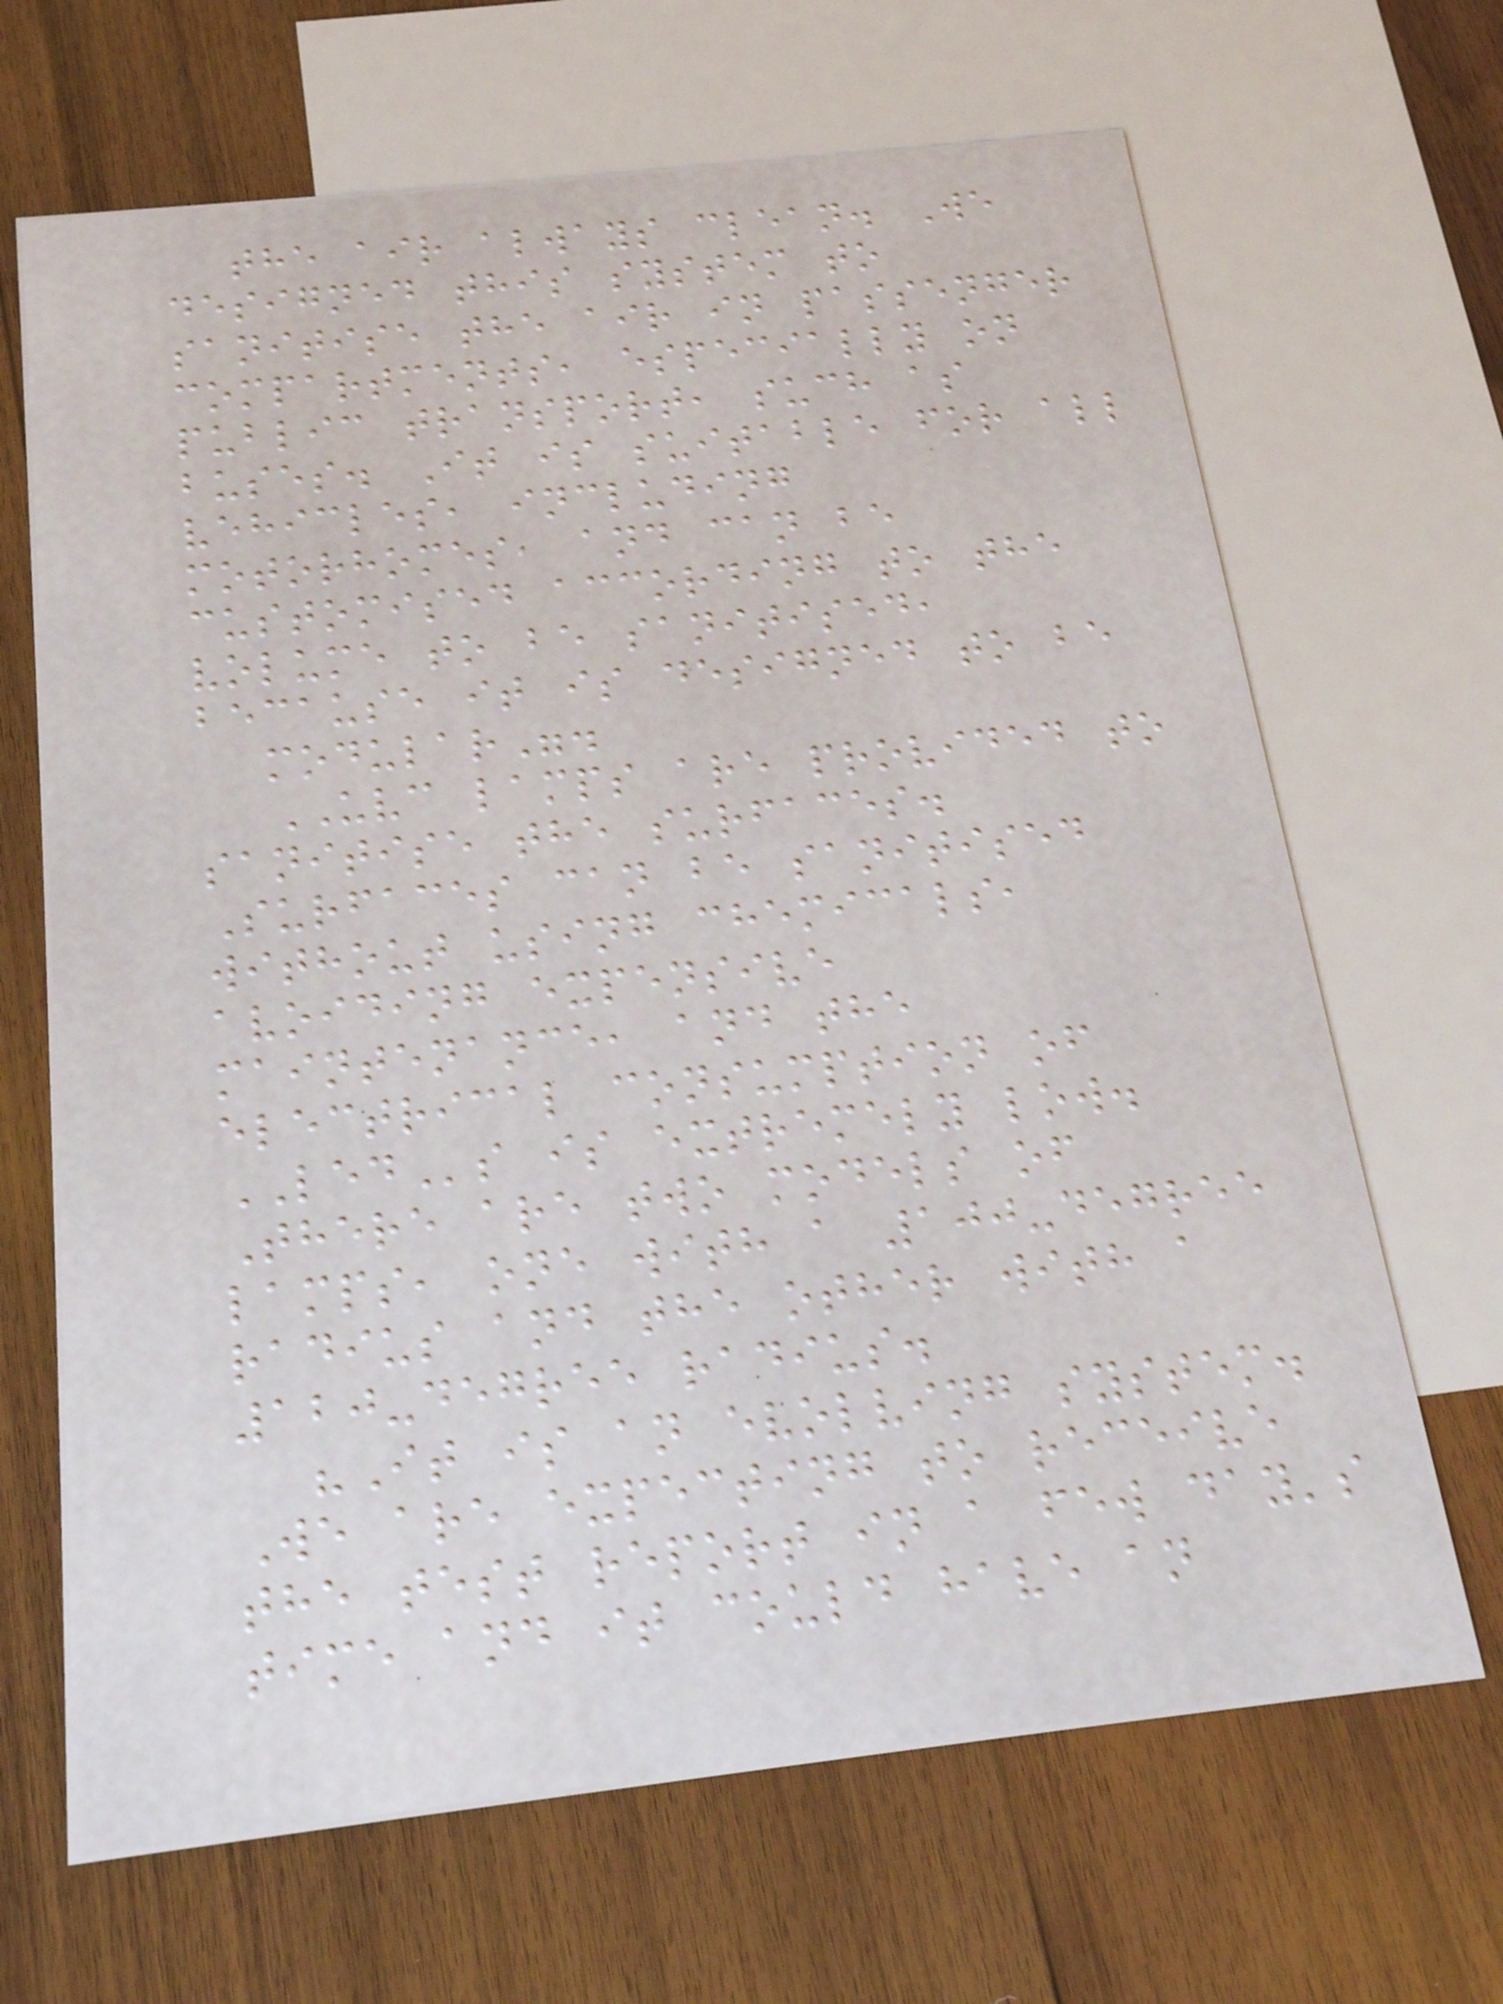the air always clean. We
designed this system to
sanitise the air in passenger
compartments, especially on
public transport, such as
buses. It is suitable for all
vehicles, including
motorhomes, and can be
customised according to the
volume to be sanitised,
because it is designed to be
modular".
UVC lamps are provided to
sanitise the surfaces.
Surfaces can be sanitised
without using chemicals,
avoiding expensive
maintenance, and the
electrical consumption of
LEDs is extremely low.
There are two models of
lamps, one with a 100-degree
radius and the other with a
120-degree radius.
"It is an evolving system.
We are expecting to receive
the test report in a few day's
time and it could have an
